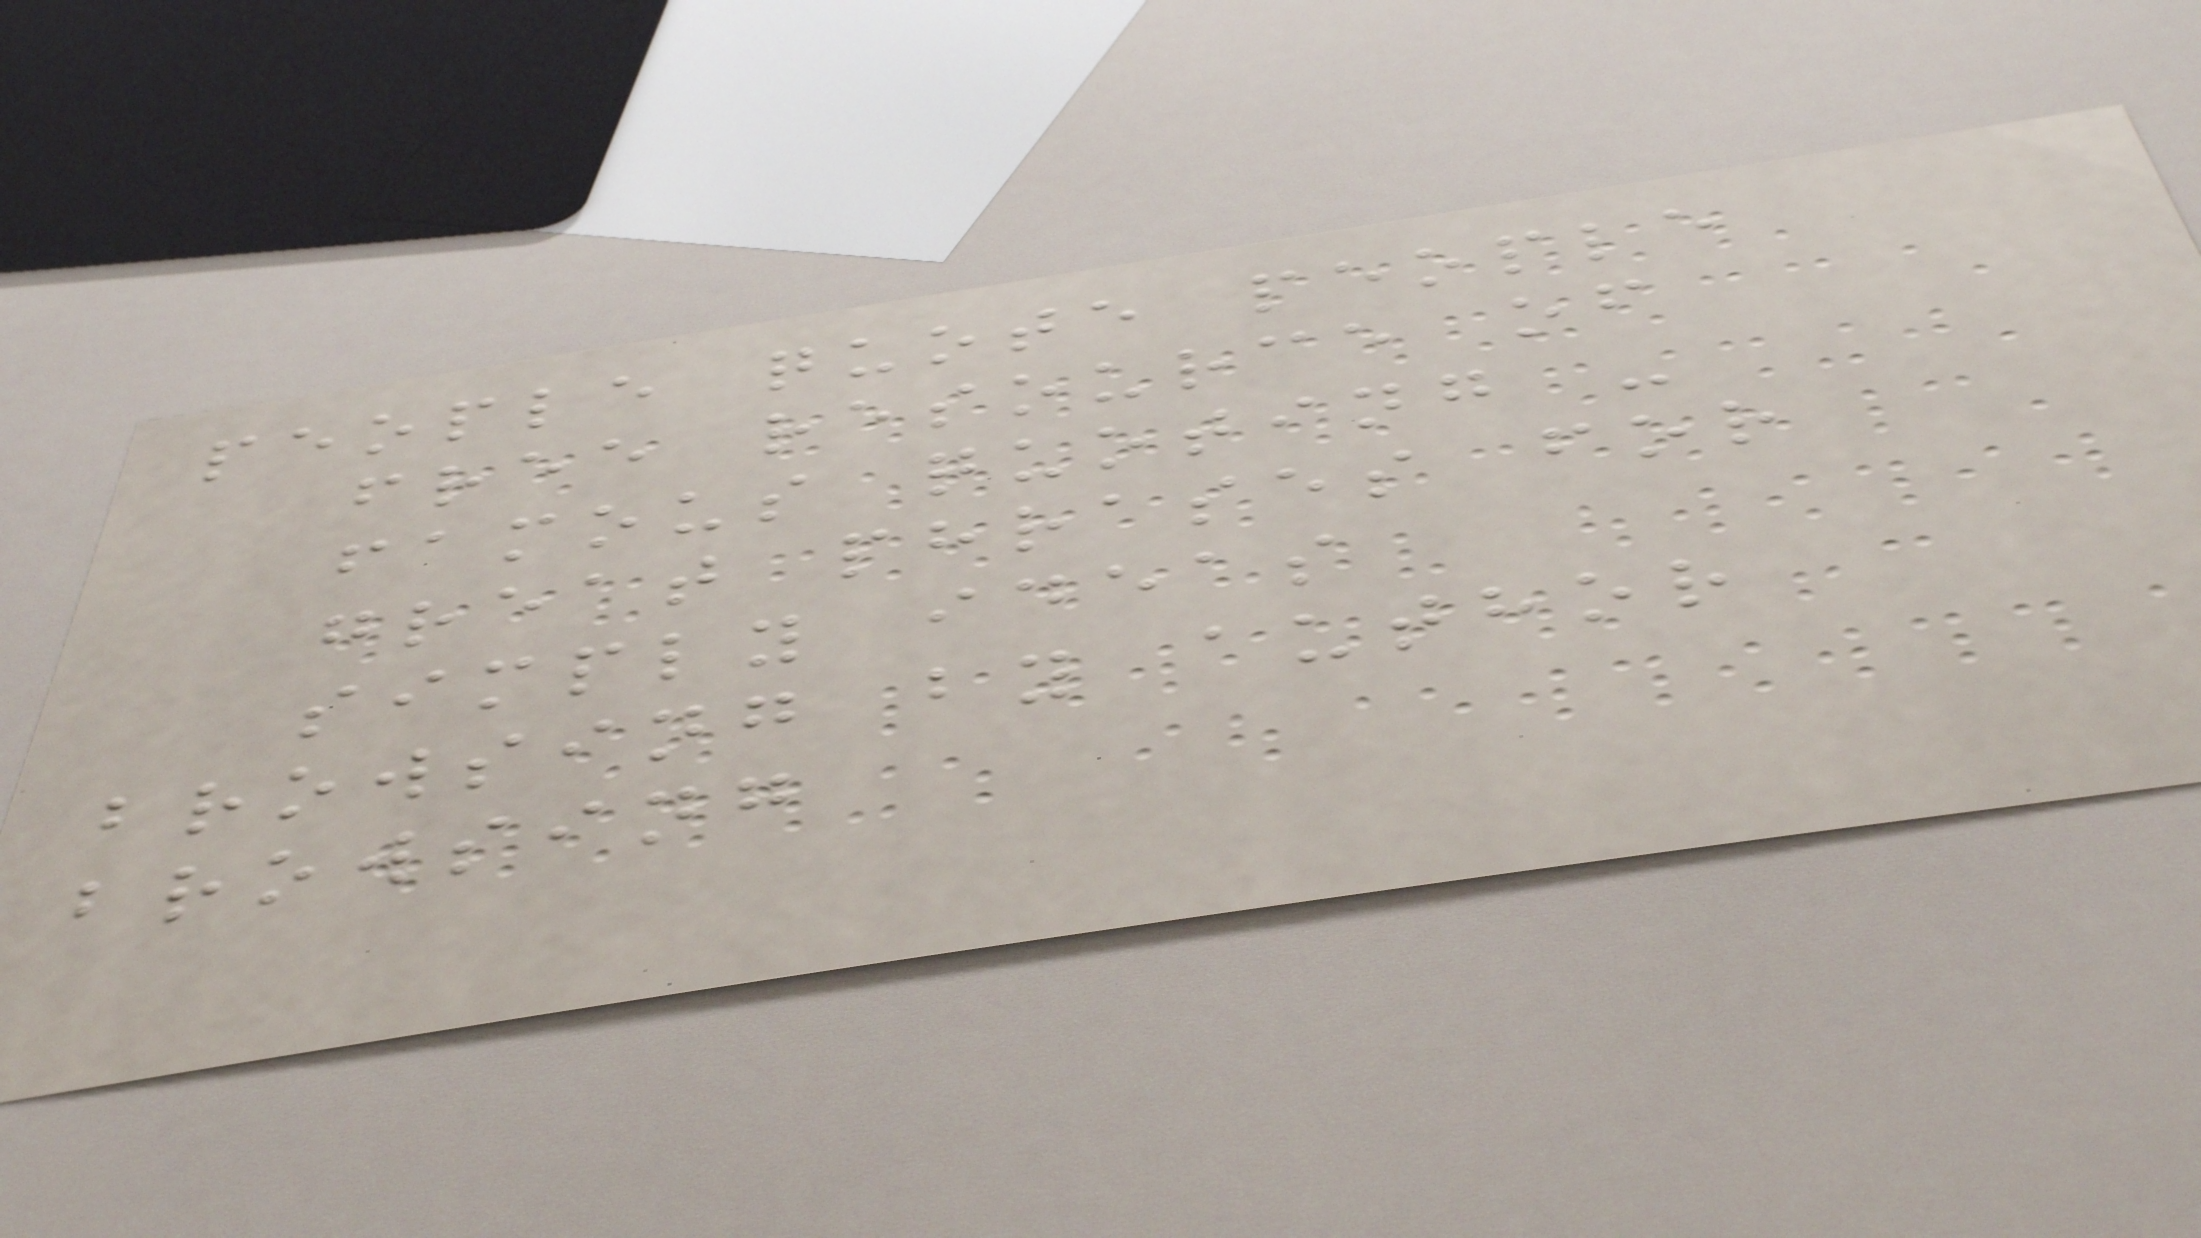people quote people
free resource of
famous quoting -
great phrases for
simply ideas
browsing by author
browsing
